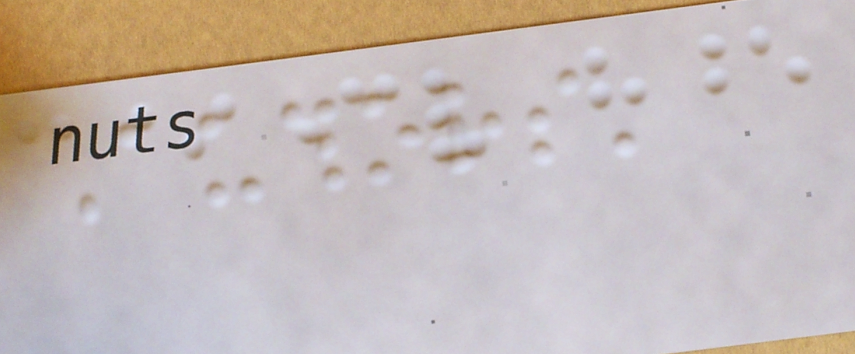Authors'
